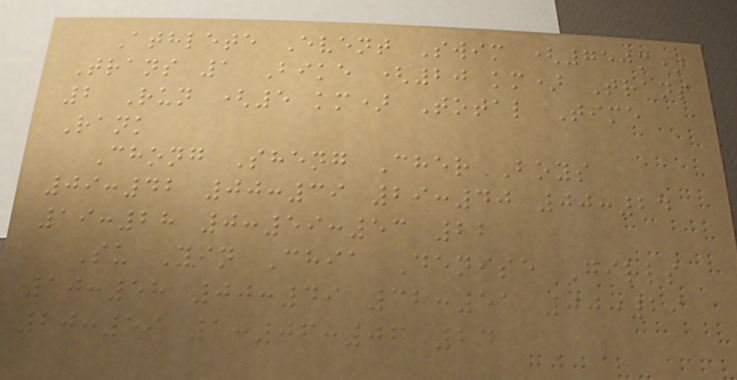Athlete Event Swim (750m)
Trans 1 Bike (20 km) Trans
2 Run (5 km) Total Time
Rank
Chong Sheng Cher Boys
09:42 00:39 29:40 00:24
19:28 0:59:53 22
Su Yin Chia Denise Girls
10:58 00:49 32:51 00:29
20:59 1:06:06 24
